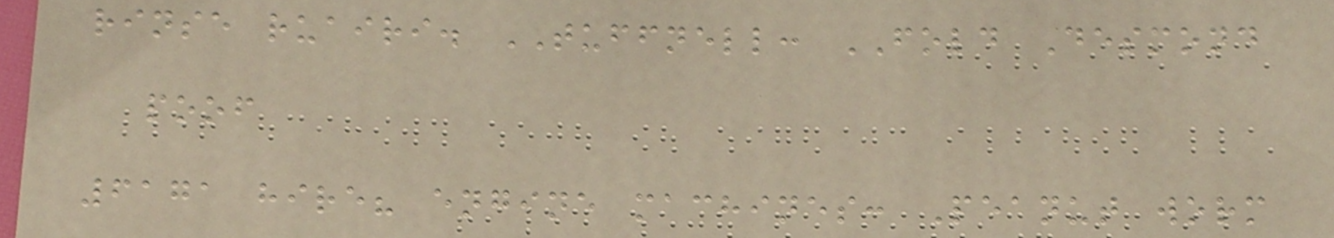rinse ruairi. TUFFNELL: FOLD Desmond
poof
6171 hire? engine machines: Peanut worm
